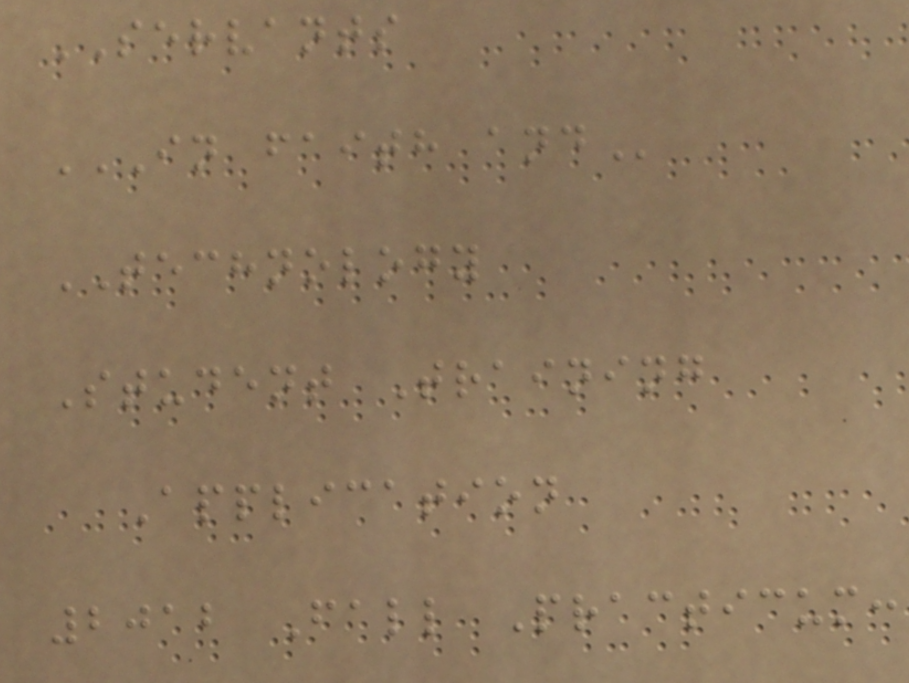SERVANTS
IN FAITH AND
TECHNOLOGY
Student Training
Application
2012 Fall Practicum:
